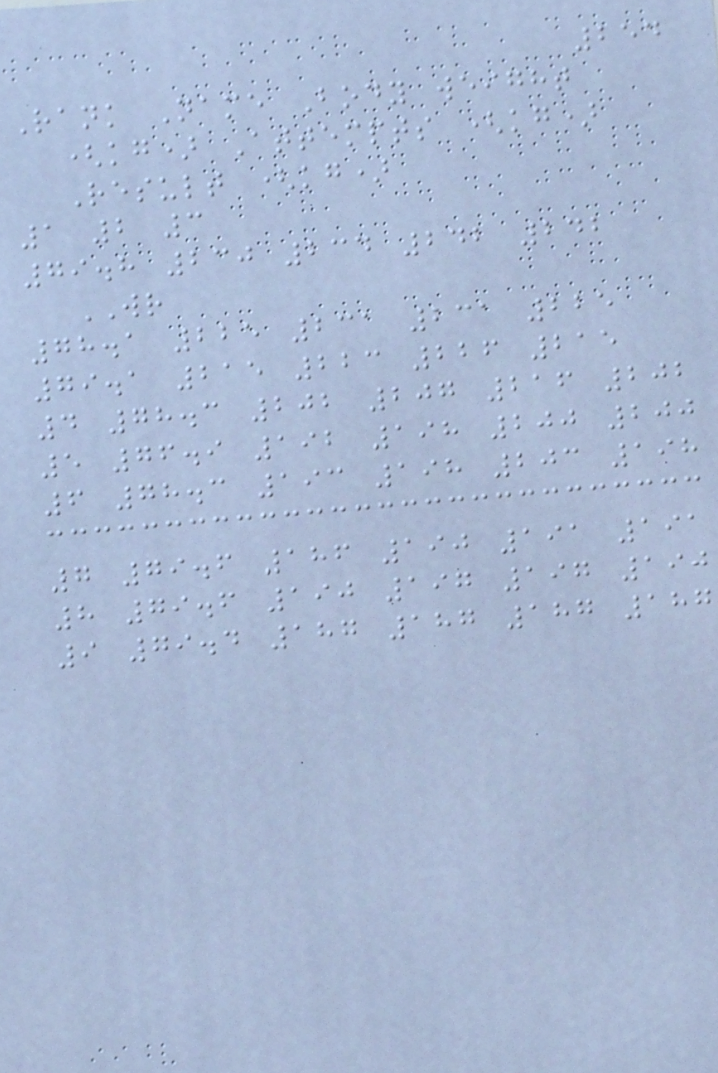254
Rank Name Body weight
(kg) Attempts (kg)
Result (kg)
1 2 3
79.8 230 234 242 242
WR
78.1 225 231 231 225
79.1 215 223 226 215
4 78.3 202 207 216 202
5 76.9 192 198 200 200
6 78.3 193 198 203 198
7 79.6 186 190 191 191
8 79.6 190 197 197 190
9 79.4 187 187 187 187
